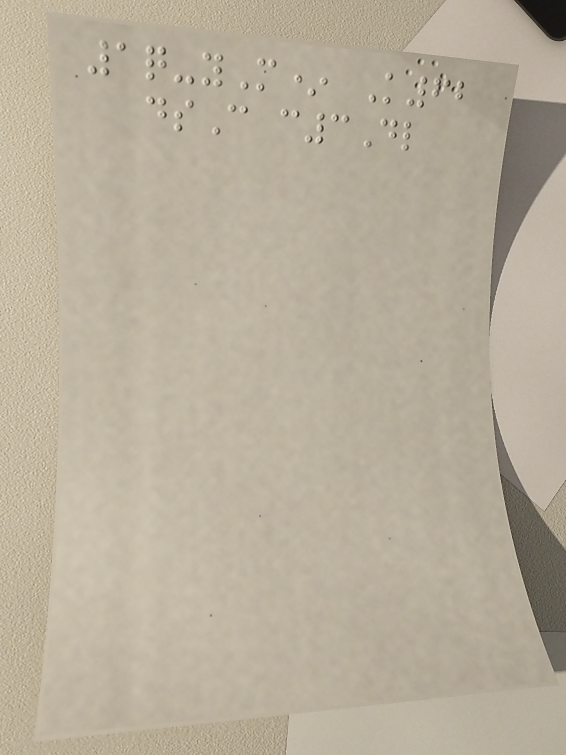1q-yM* K62
dsC c3Dl
